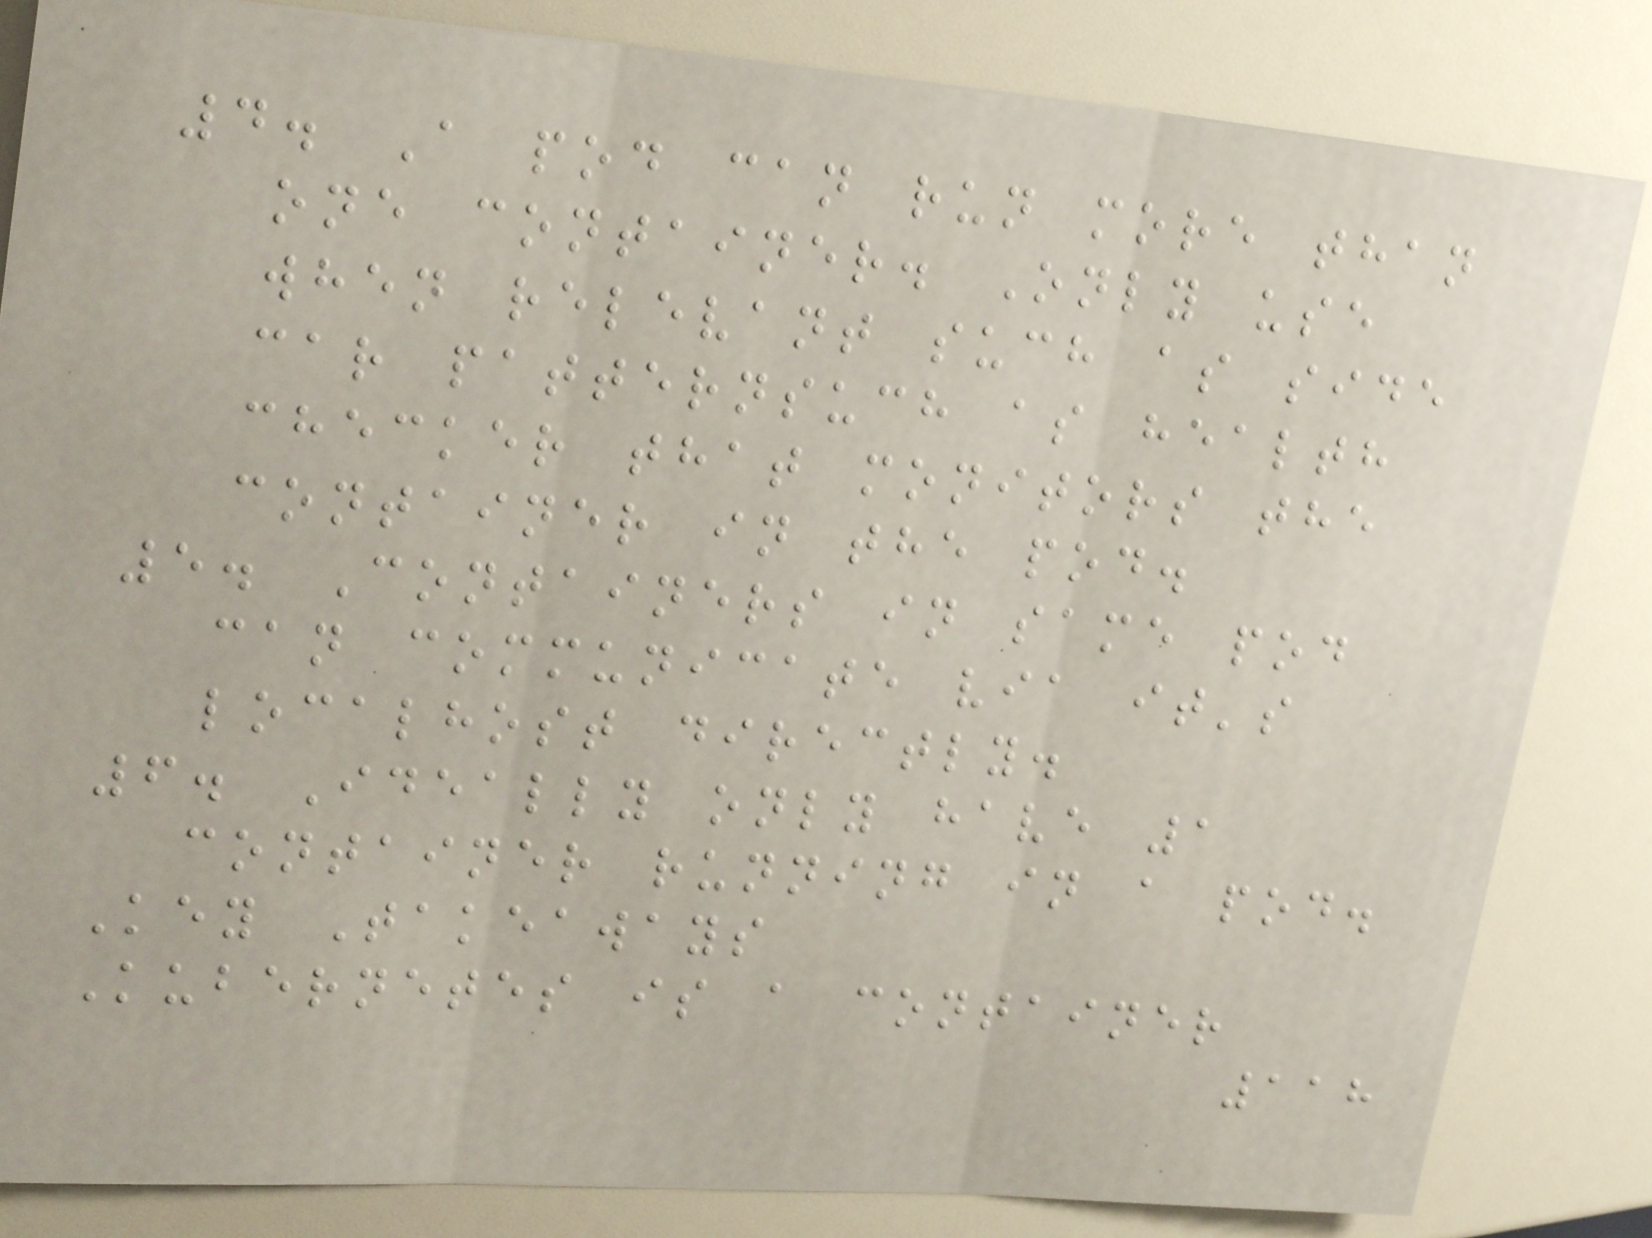4. A pod can run more than
one container. Only use
when relevant such as side
car patternsuch as health
checker that monitors the
container in the pod.
5. Containers in same pod
can communicate via it's
localhost directly.
6. Ideally only have 1
container running in a pod.
Key Takeaways
Kubernetes is a container
118
